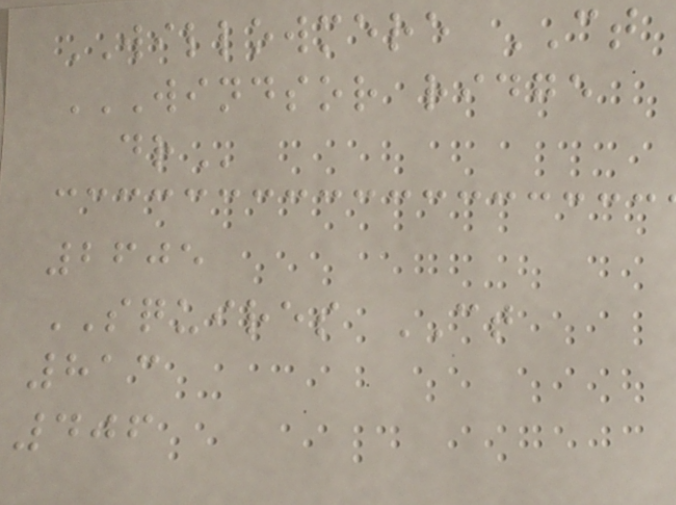WILLOWMERE CT
WINDSOR RIDGE
DR
2605
SQUIRES CT
813
406
